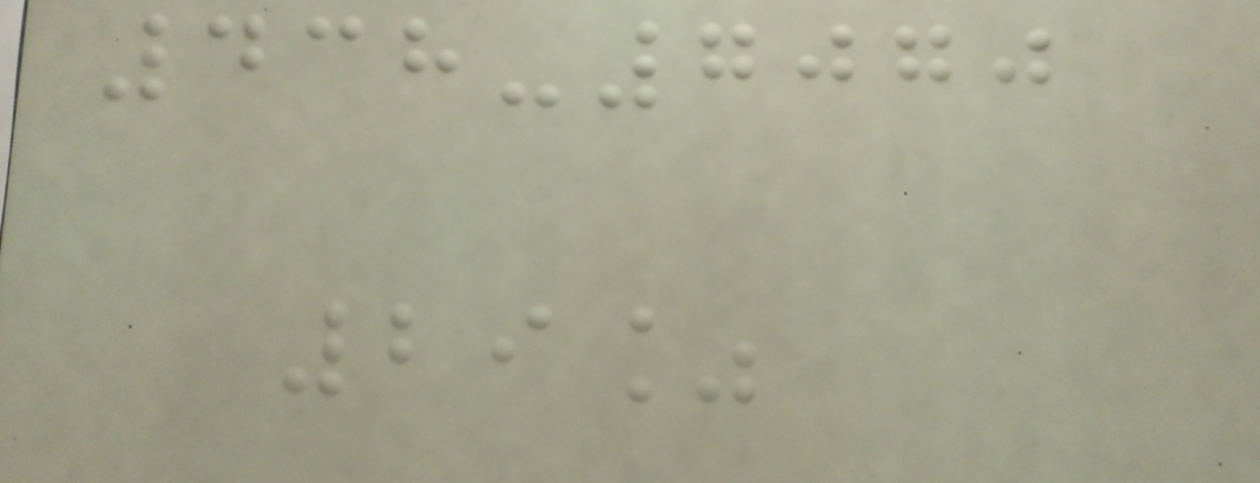438-7070
29%
